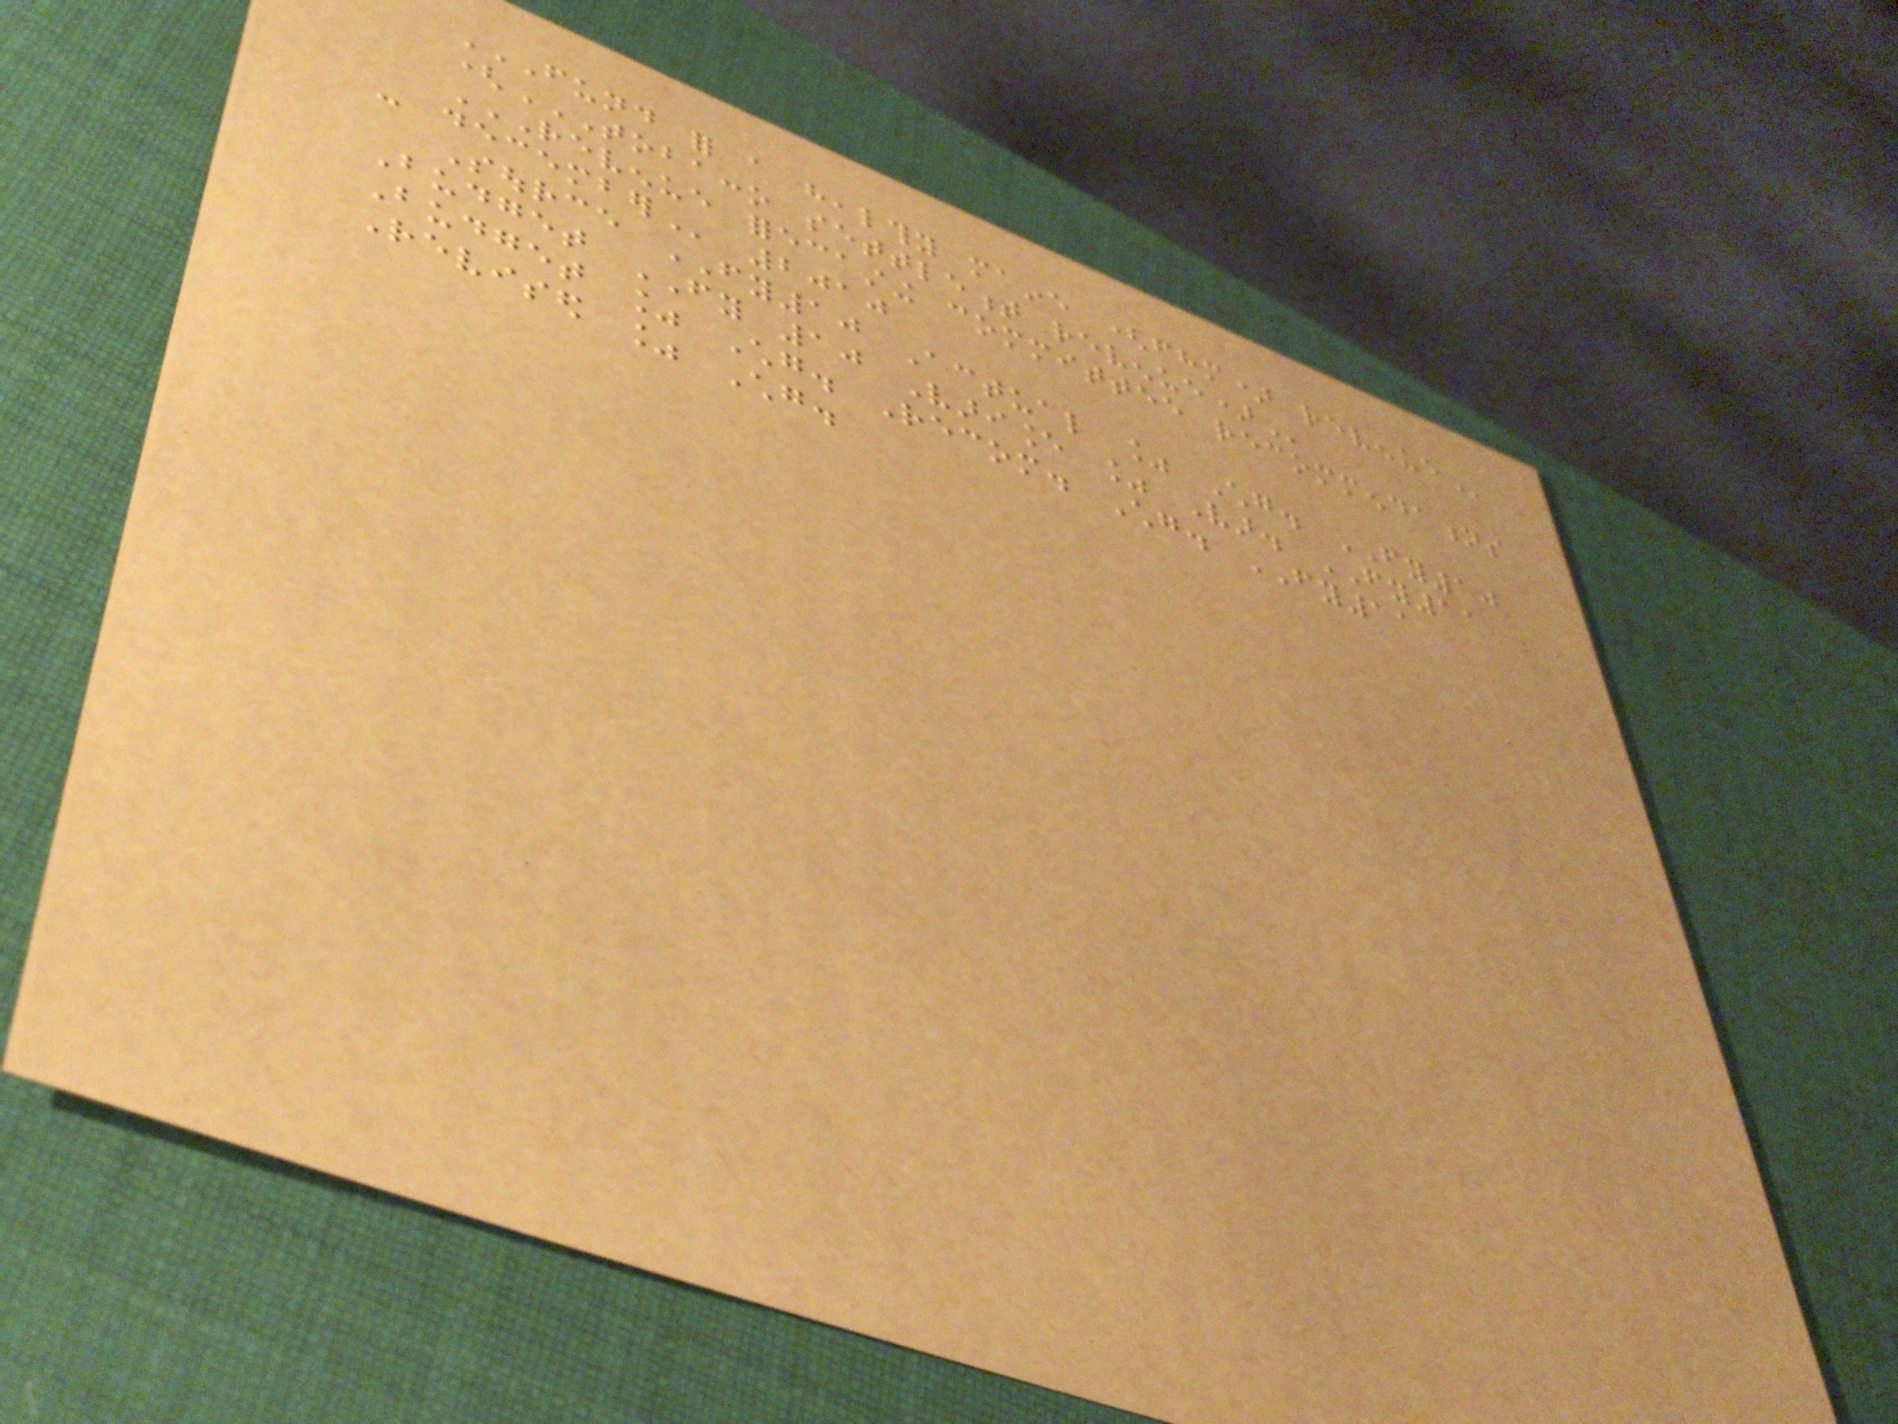FUND FOR A HEALTHY MAINE (FHM) REVENUE
(TOBACCO SETTLEMENT REVENUE)
REVENUE FORECASTING COMMITTEE RECOMMENDATIONS
- DECEMBER 2010
Source FY10 Actual % Chg. FY10
Budget FY 10 Variance % Var. FY11
Budget % Chg. Recom. Chg. FY11
Revised % Chg.
